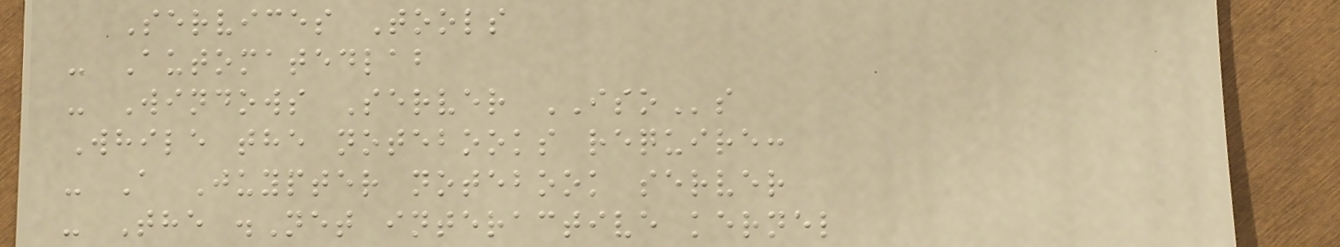Services Tools
- Automatedlab
- Windows Server ISOs
While the notebooks require:
- A Juypter notebook server
- The .Net interactive kernel
